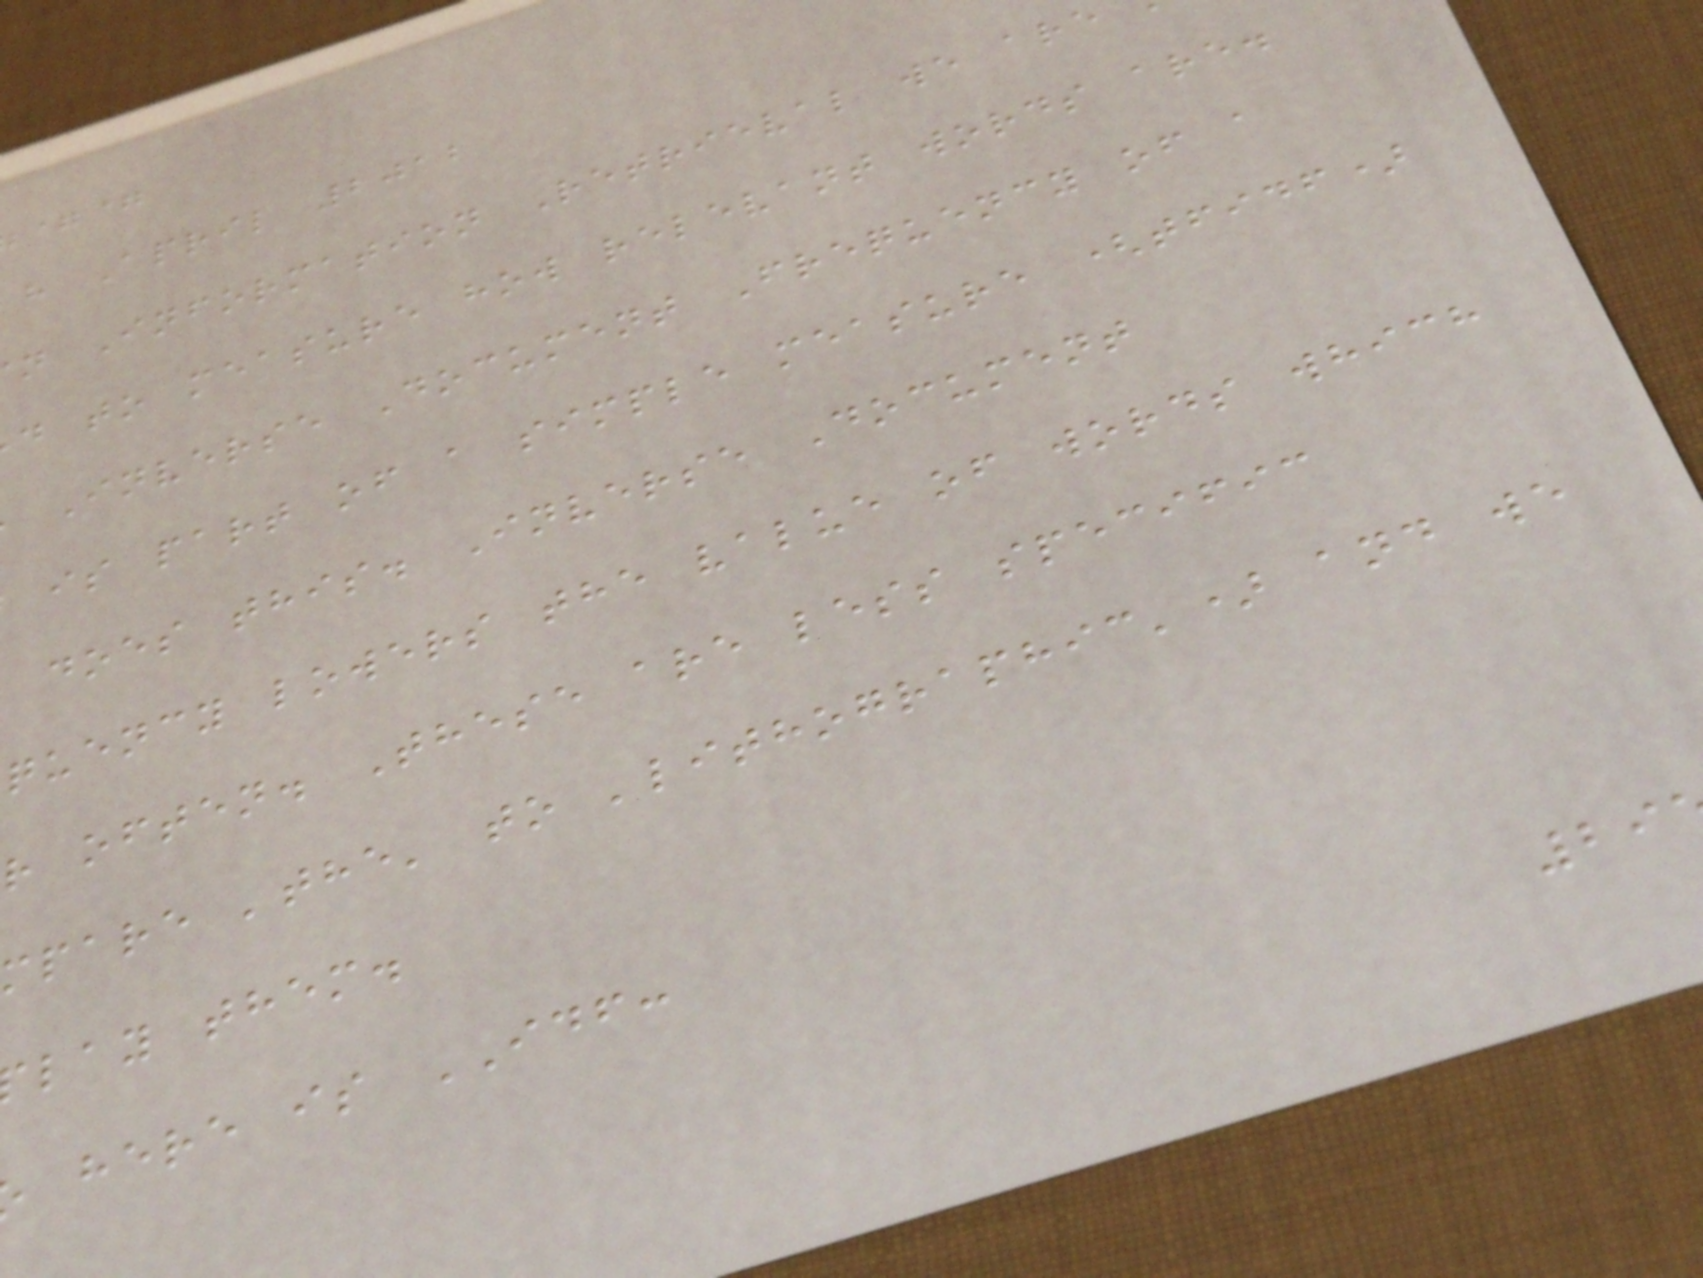==
h April 2012
n Information Retrieval we are
d to measure how relevant words are.
Inverse Document Frequency of a
is part of a simple measure (tfidf)
does this. Inverse Document
quency lowers the value of words which
r often. These are less specific
mpare 'the' to 'lithographic') and we
lay them.
here is IDF:
